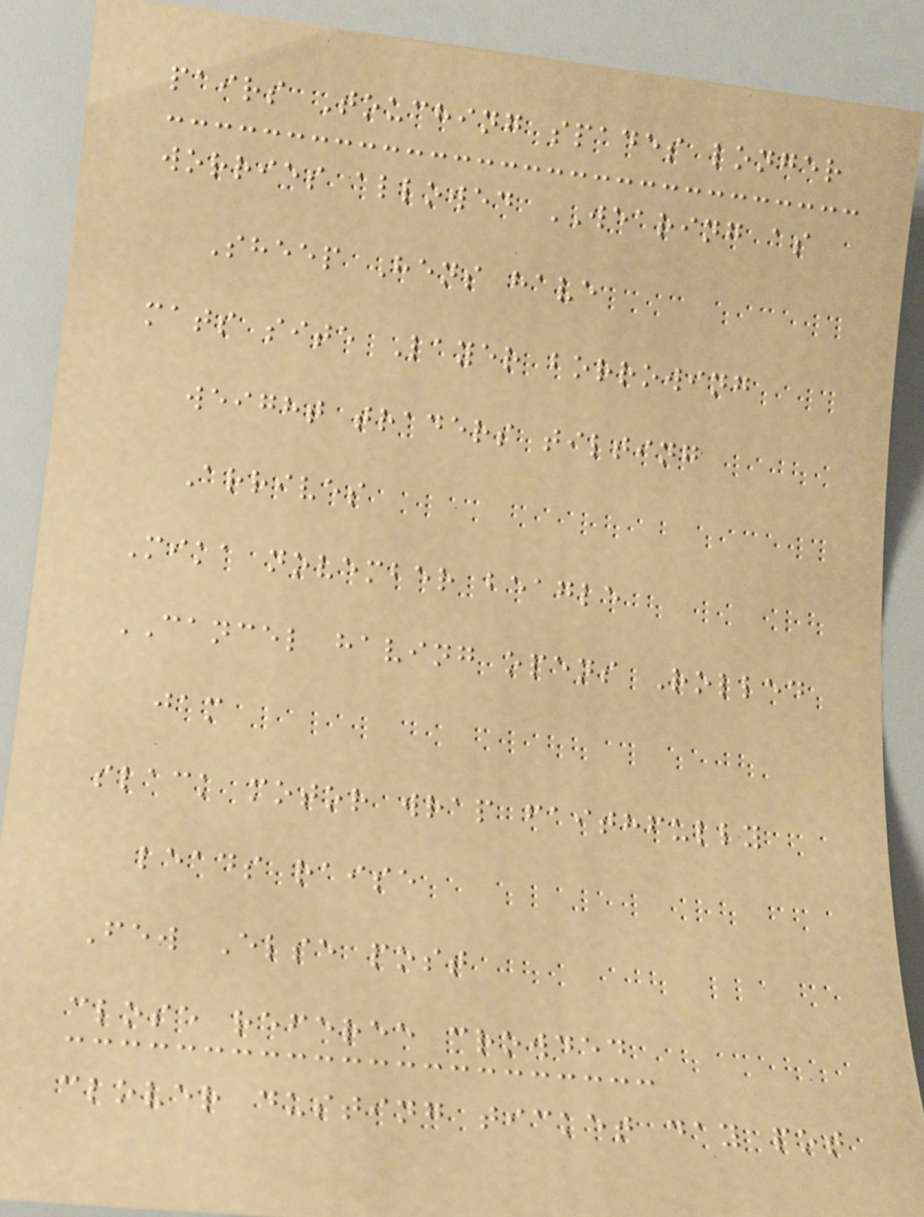pairs Touching spades longer
worries allowed WEARING as
Sheep Hens have
mats site Layer borrowing
weight traders tilting
Arrives
Mika november beagle
CANCEL having opens Rolled
jam
slack motor wrap faithfully
leads raise
Few Else post
close referee crowded
clover dusting ticket day pot
